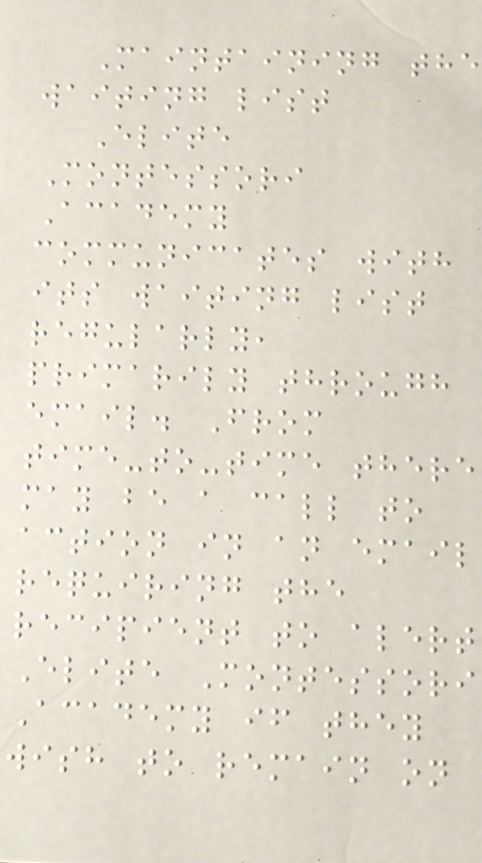Maintaining the
waiting list
Elite
Montessori
Academy
communicates with
its waiting list
regularly,
primarily through
email. From
time-to-time there
may be a call to
action in an email
requiring the
recipient to alert
Elite Montessori
Academy if they
wish to remain on
